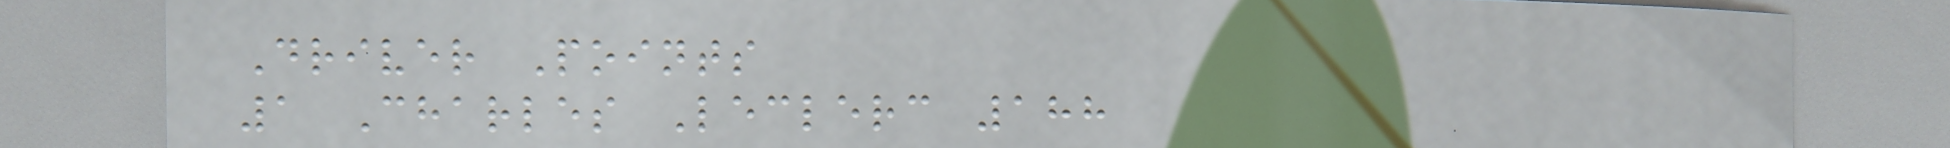Driver Points
1 Charles Leclerc 188
